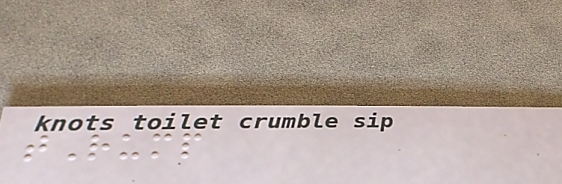tRump
